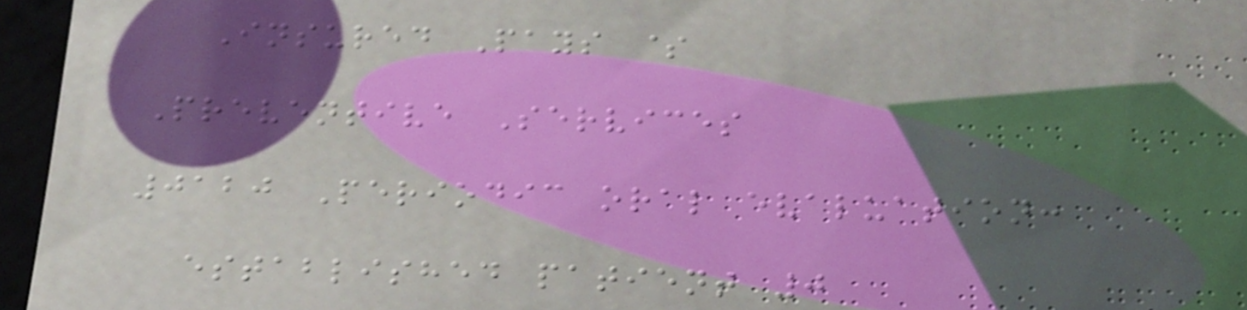Insured Pays $
Preventive Services
0120 Periodic oral evaluation:
established patient 0
